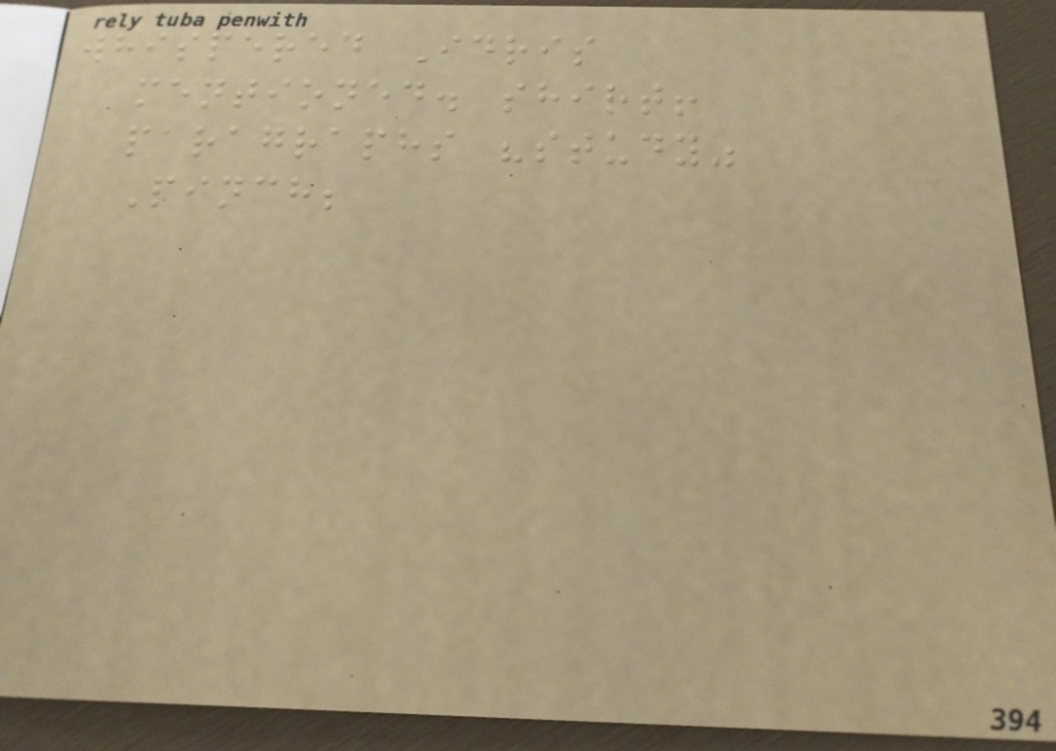whispered Idris
mentioned. shirt!
paragraphs "study"
Pinch;
